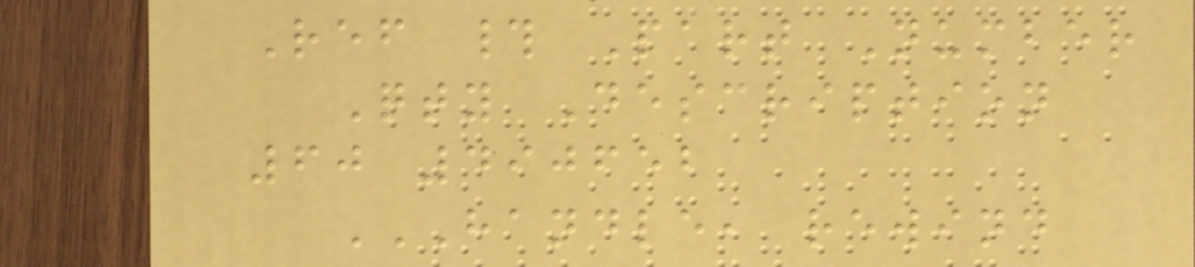Ref # Part Number
Qty Description
60 490652
HANDLE, REWIND
